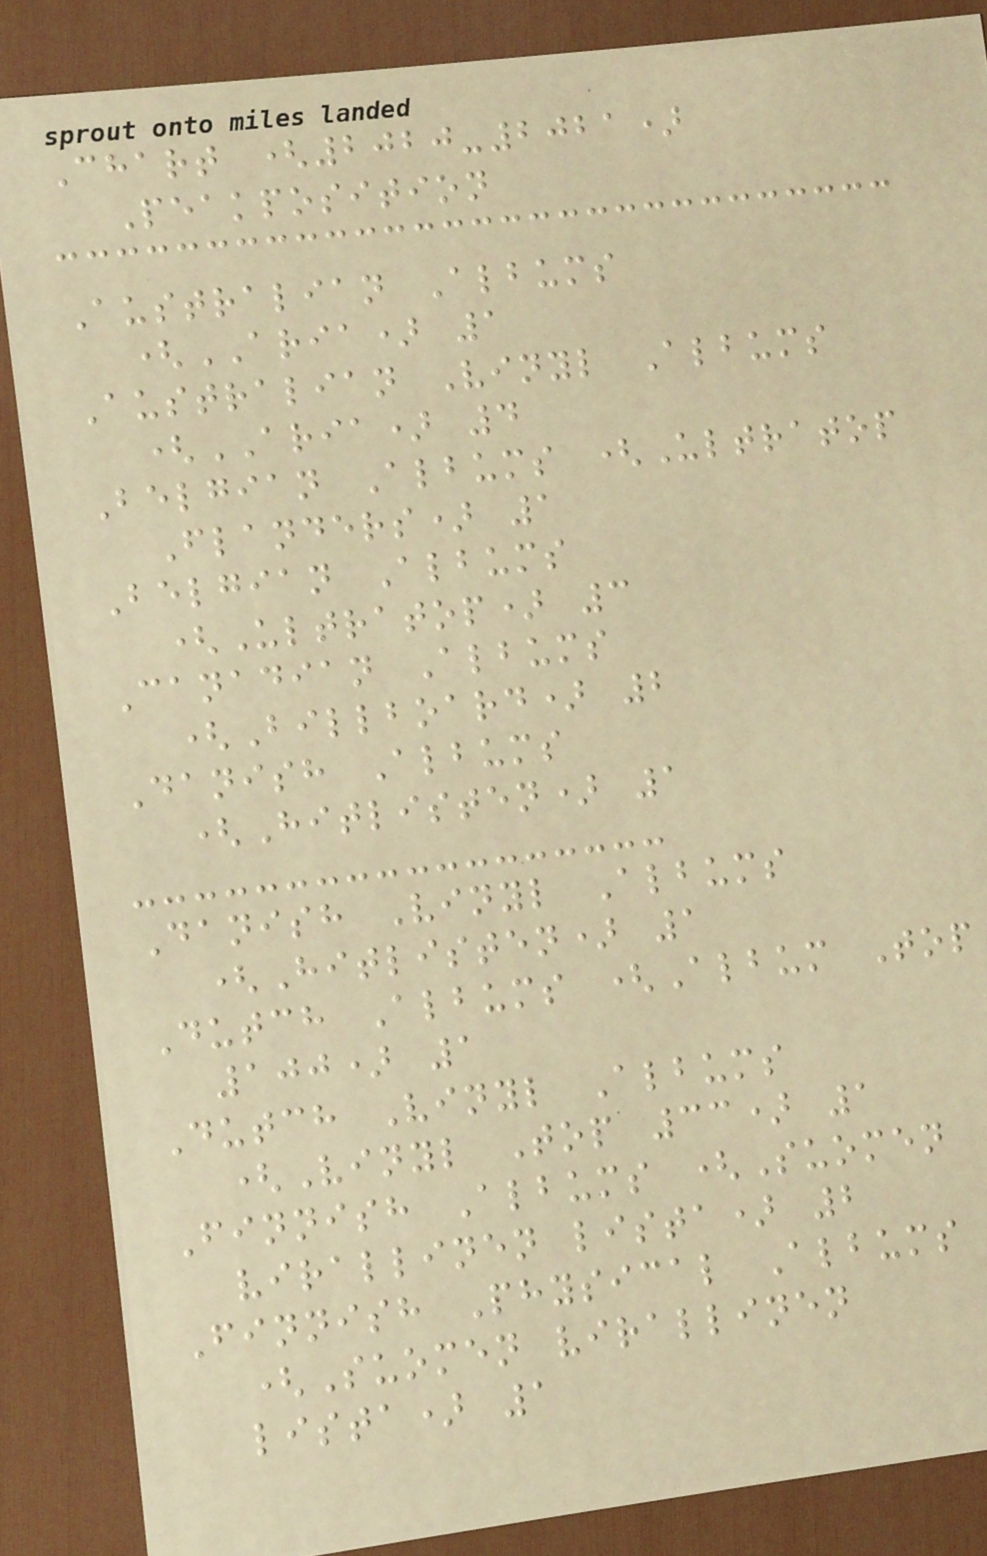Chart (2020-2021)
Peakposition
Australian Albums
(ARIA) 1
Australian Vinyl Albums
(ARIA) 4
Belgian Albums (Ultratop
Flanders) 1
Belgian Albums
(Ultratop) 3
Canadian Albums
(Billboard) 2
Danish Albums
(Hitlisten) 1
Danish Vinyl Albums
(Hitlisten) 1
Dutch Albums (Album Top
100) 1
Dutch Vinyl Albums
(Vinyl Top 33) 1
Finnish Albums (Suomen
virallinen lista) 2
Finnish Physical Albums
(Suomen virallinen
lista) 1
